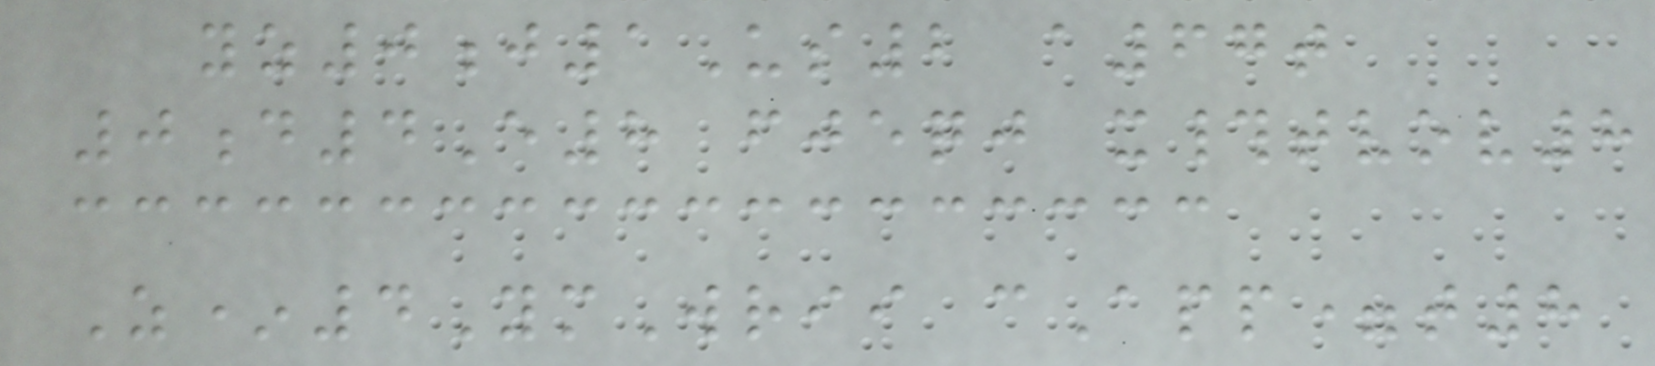yz0j1Us2 a67t
0d4E8 fjeqj x#tvov8
Z*4YmWrii cApp=t8
